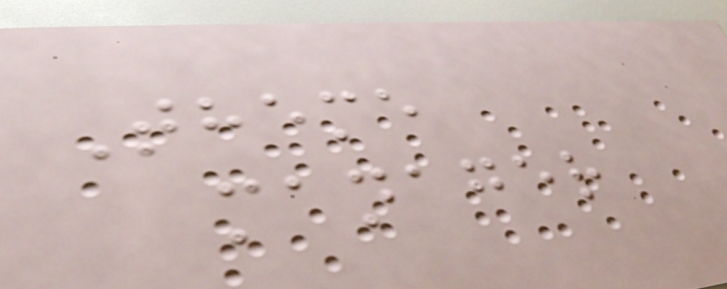Theme
manager
